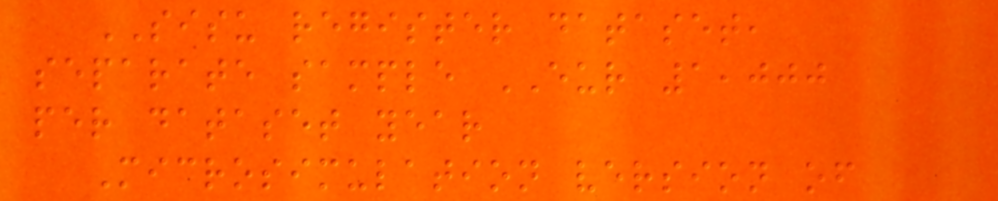SISU register dataset,
separate sample EUR 1,000
per dataset year
Microsimulation version of
